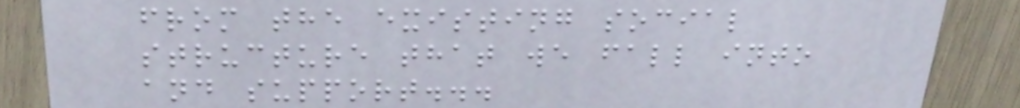from the existing social
structure that we fall into
and support...
